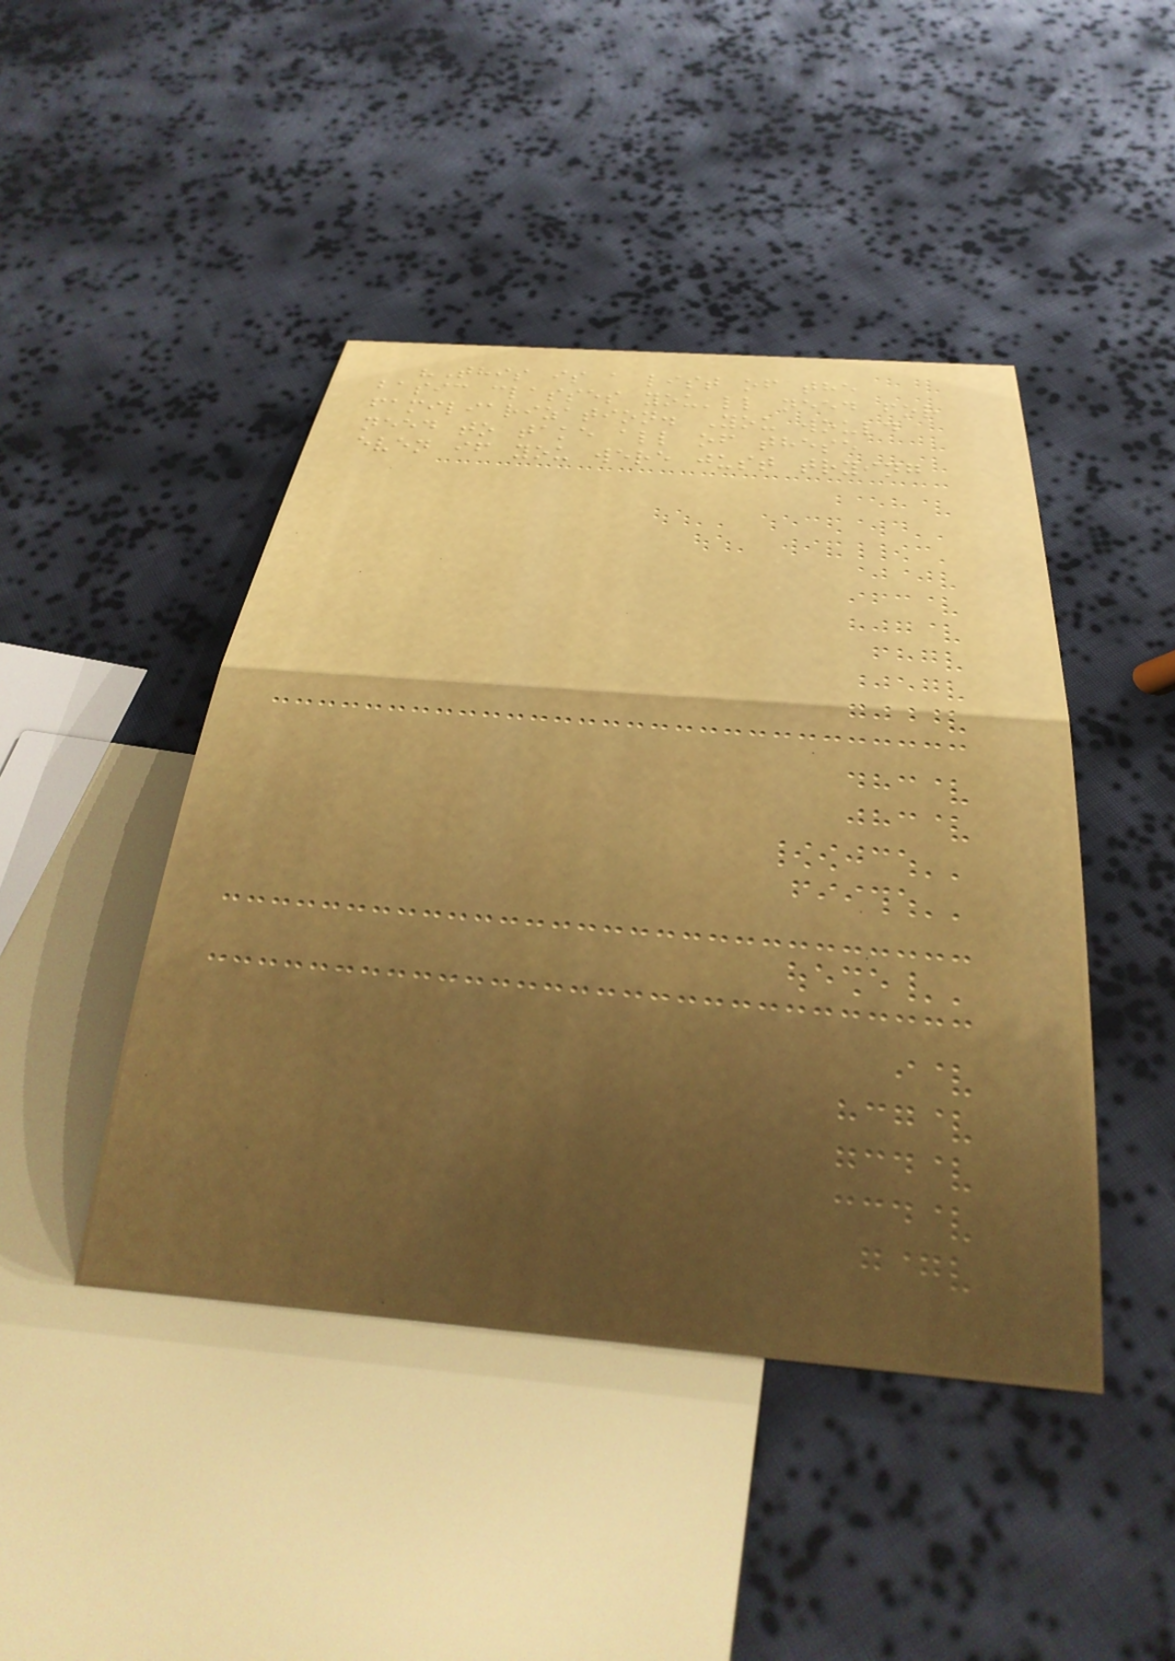"This is a list of the
basic classes you'll need for
familiarization. You would
need to take all of these
even if you were just trying
